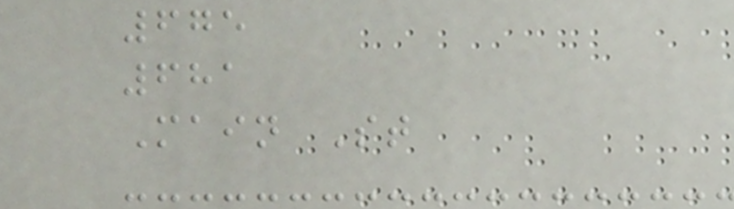675
681
Main St
